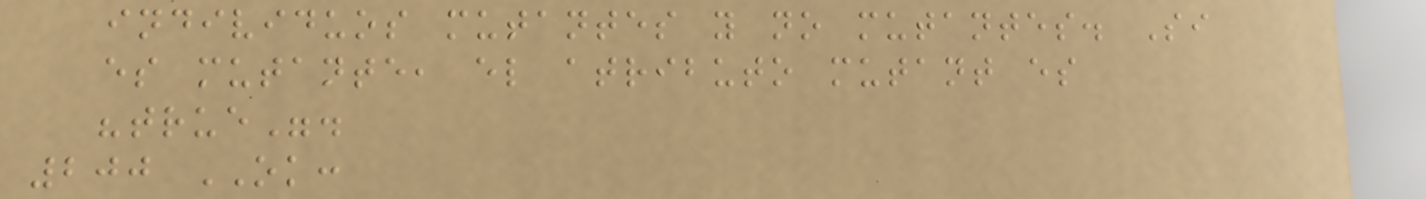individuos mutantes y no mutantes. Si
es mutante, el atributo mutant es
"true".
200 OK:
